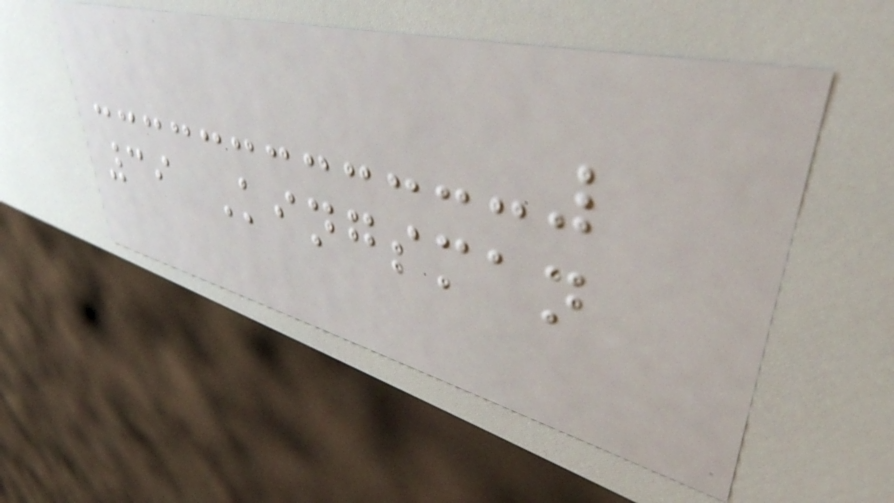39 Kingsman
